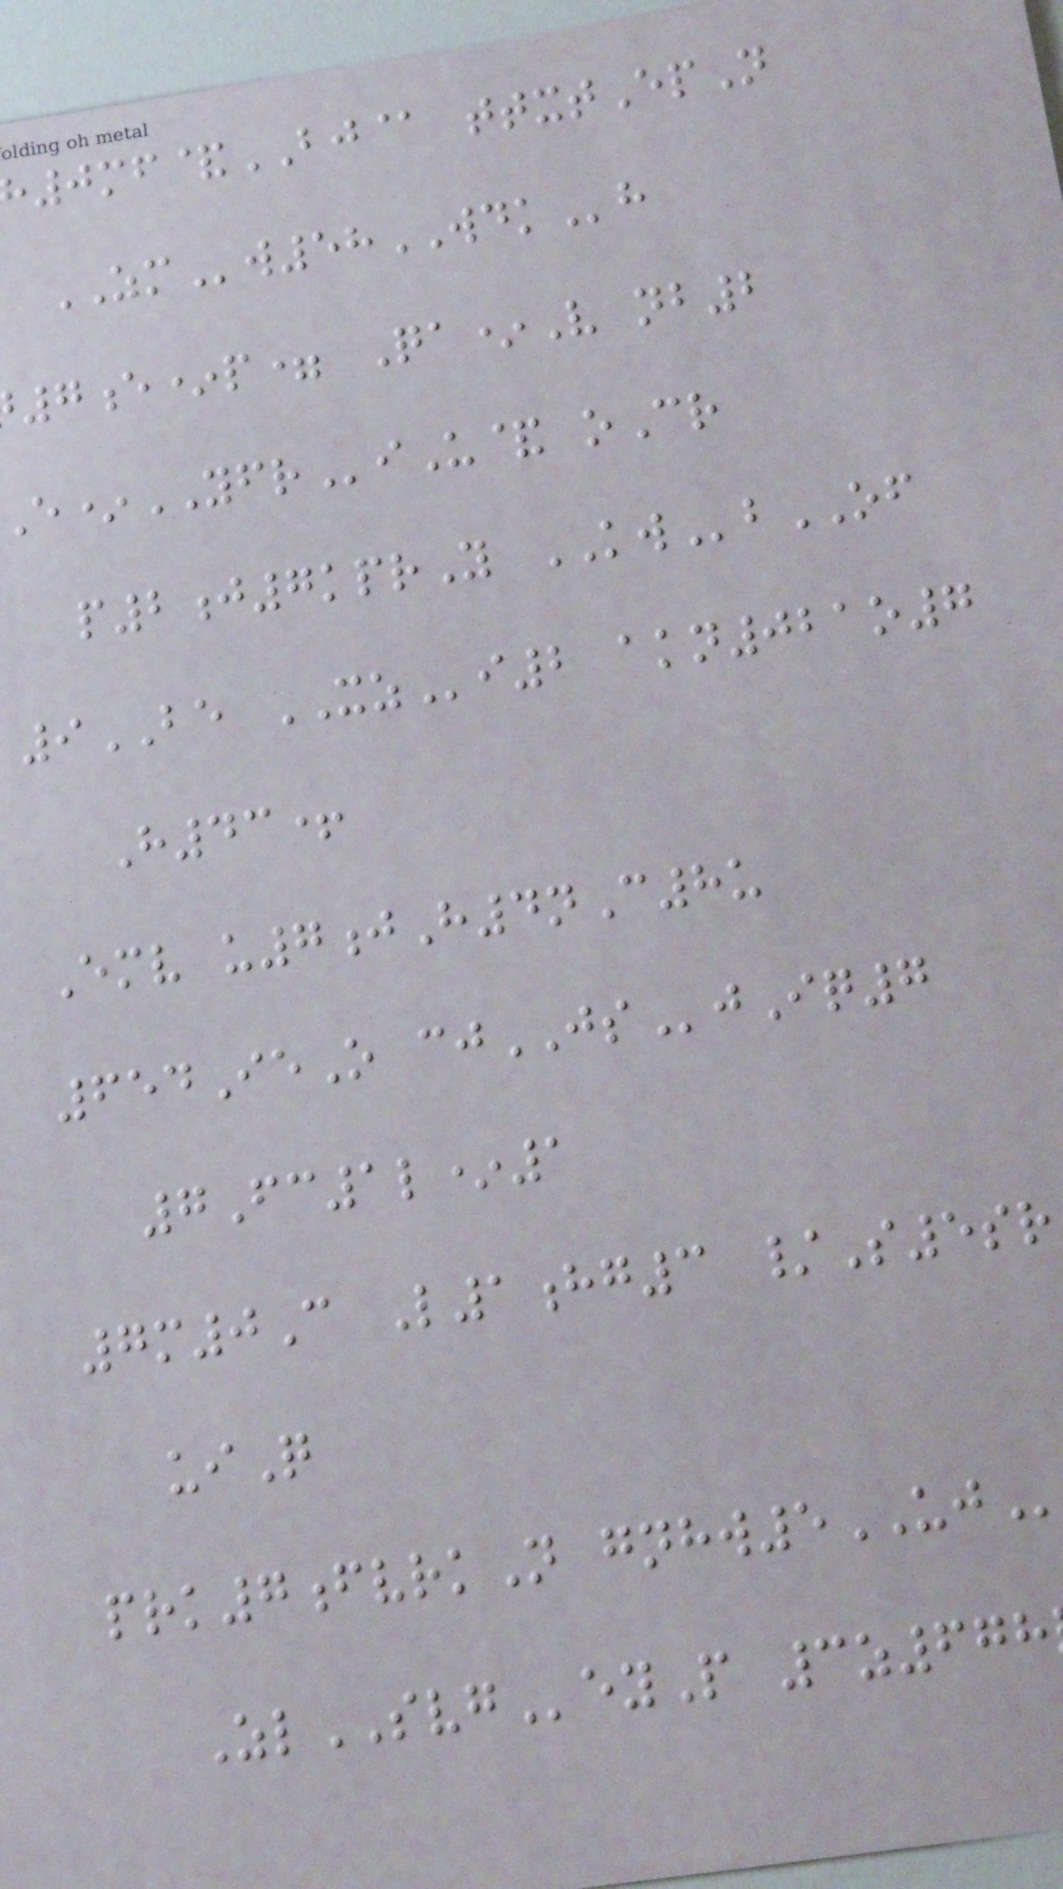0mf&BJ@ ttxtEpN
ZMw58WDKh
7e*p= Qa*V nb2
*YFRiU& oCr
p2j7kprY KWbOF
9BE XZi2 akn021o7
H43+
Emv u7jH4nC8u
654IeO cjJSjIq7
7Fc1l*1
7m0C L1hg3 /S5sr
uiQ
prk7fvrkN gnhw5UJ
ZlSVGeyP 3z678
